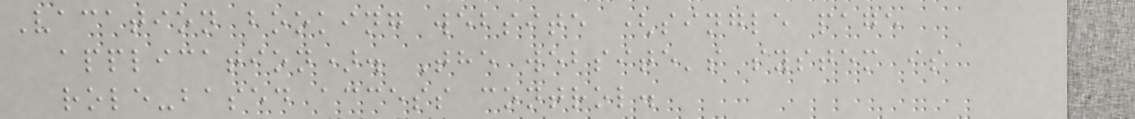Vacation booking website (single page
application). The website's system is
role-based access control.
